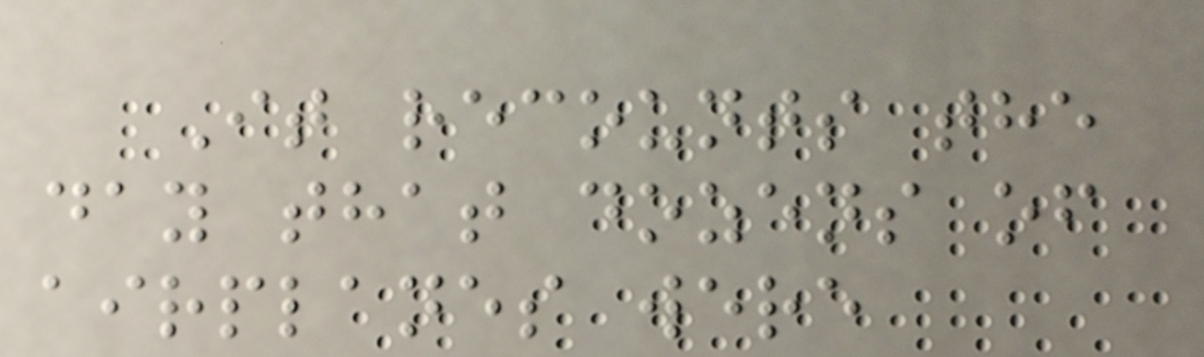It recounts the
day that dozens of
airplanes were
